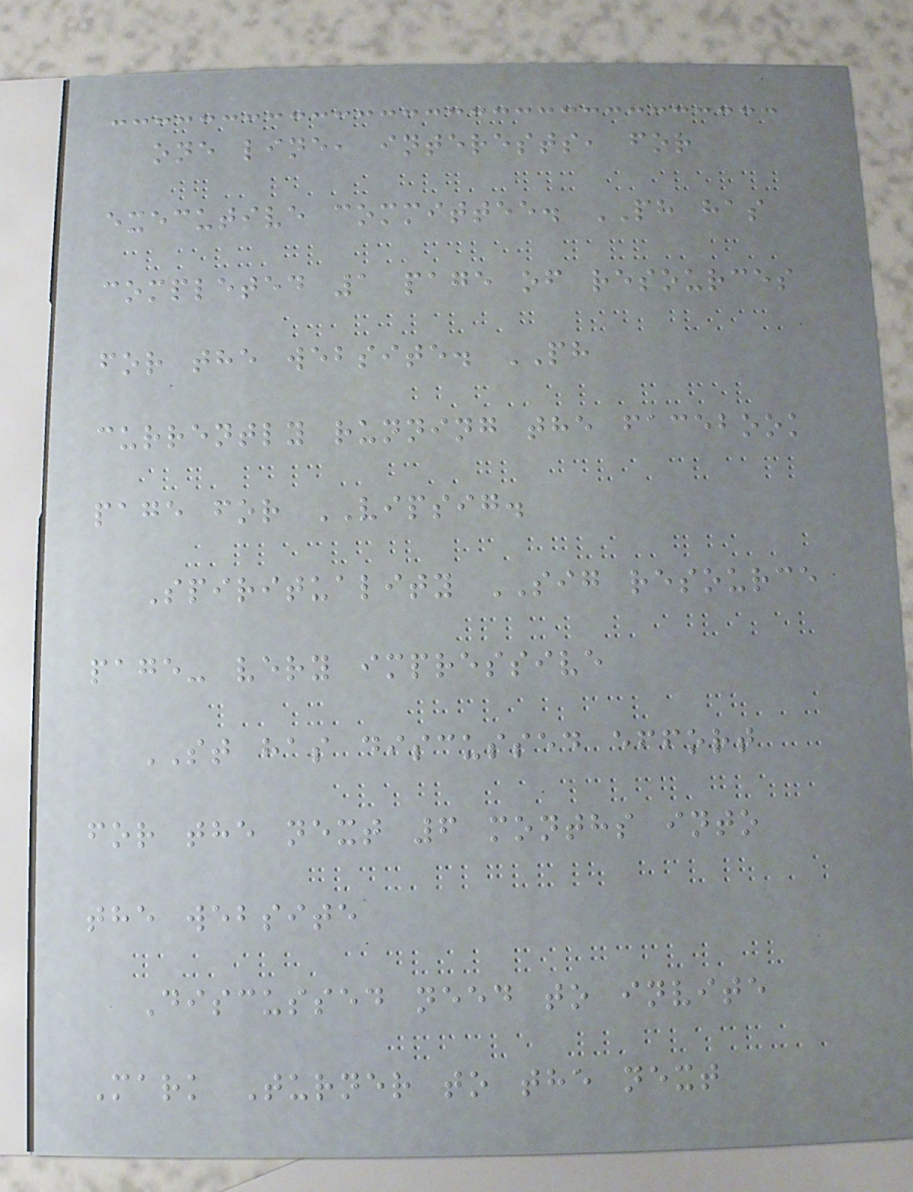one line, interests, for
executive committee. PH has
completed 1 page of resources
for the website. PH
currently running the facebook
page for VIPSIG.
Spirituality SIG resource
page- very impressive
ST has discussed effort
for the next 6 months into
the website
Discussed need to invite
Mark Turner to the next
